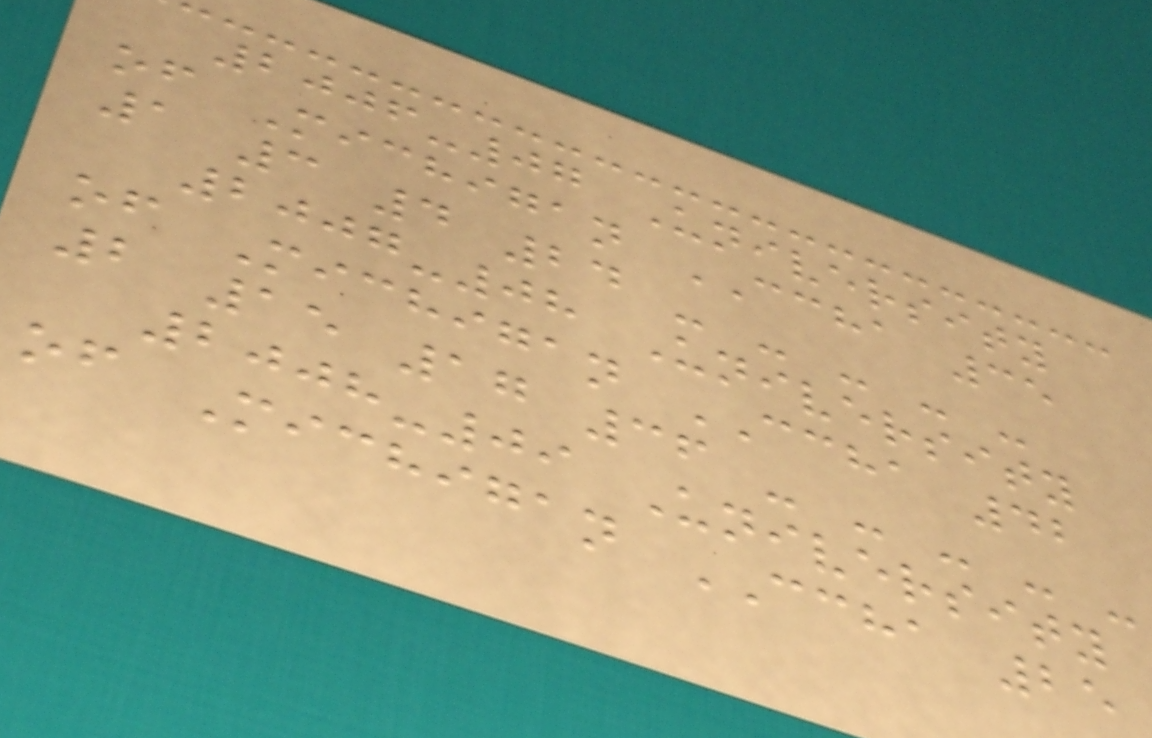2006-07 University
of Michigan CCHA 35
1 3 4 24 - - - - -
2007-08 University
of Michigan CCHA 42
2 15 17 36 - - - - -
2008-09 University
of Michigan CCHA 25
